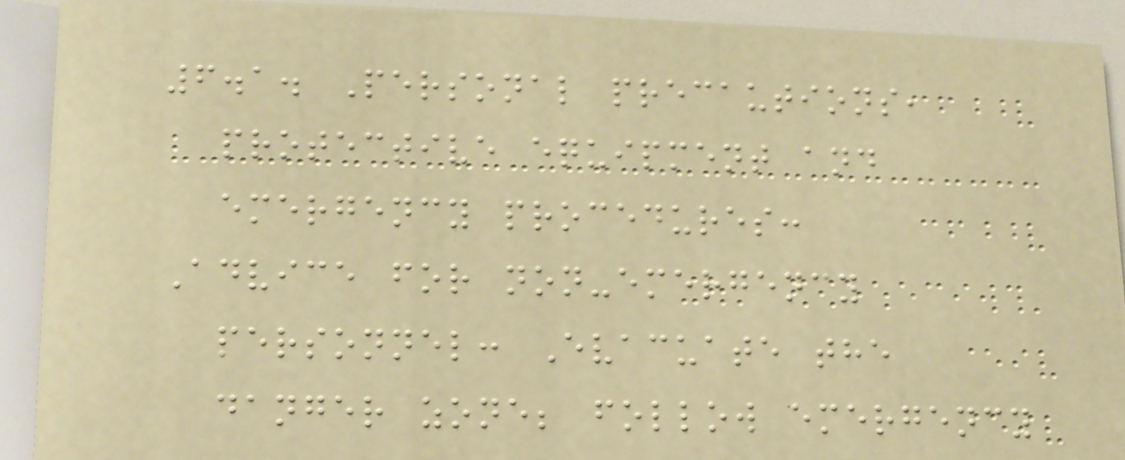6.1. Personal precautions,
protective equipment and
emergency procedures:
Advice for non-emergency
personnel: Evacuate the
danger zone; follow emergency
